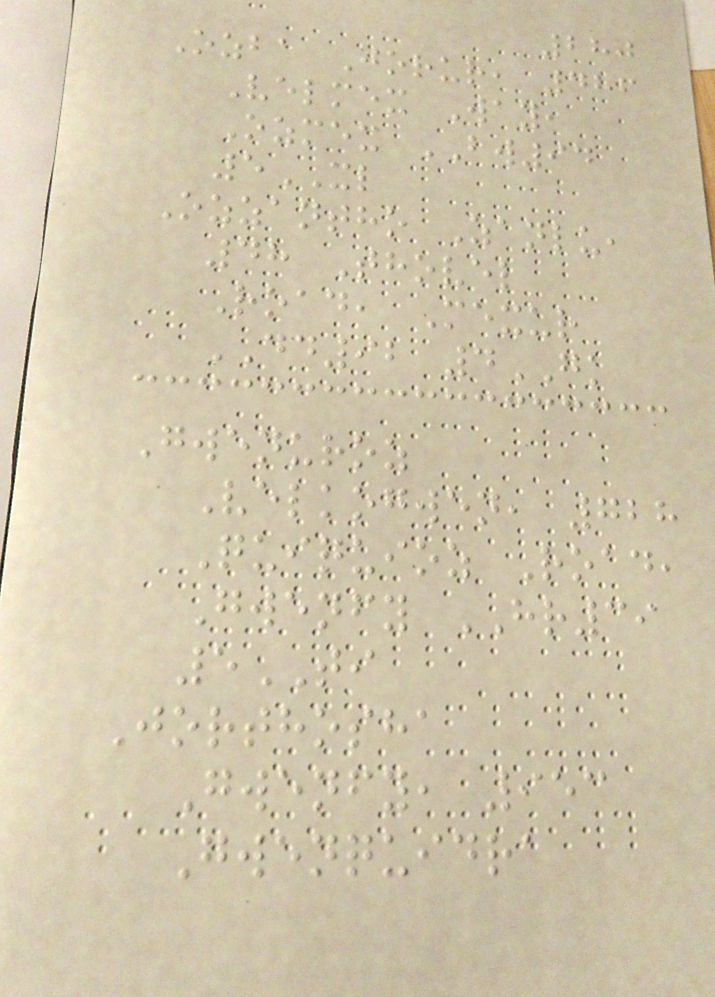280
Ozba Jorur, 486
Velmex Way,
Ozmex BW94
5XL
Ozzantho Zanlu,
48 Thovel
Road, Mexur
DD92 4GK
Gwenuroz
Velkogwen, 728
Quiquioz Road,
Gwenfy HR39
5TI
Jorthosha
Gwenfy, 953
Gwenquidra
